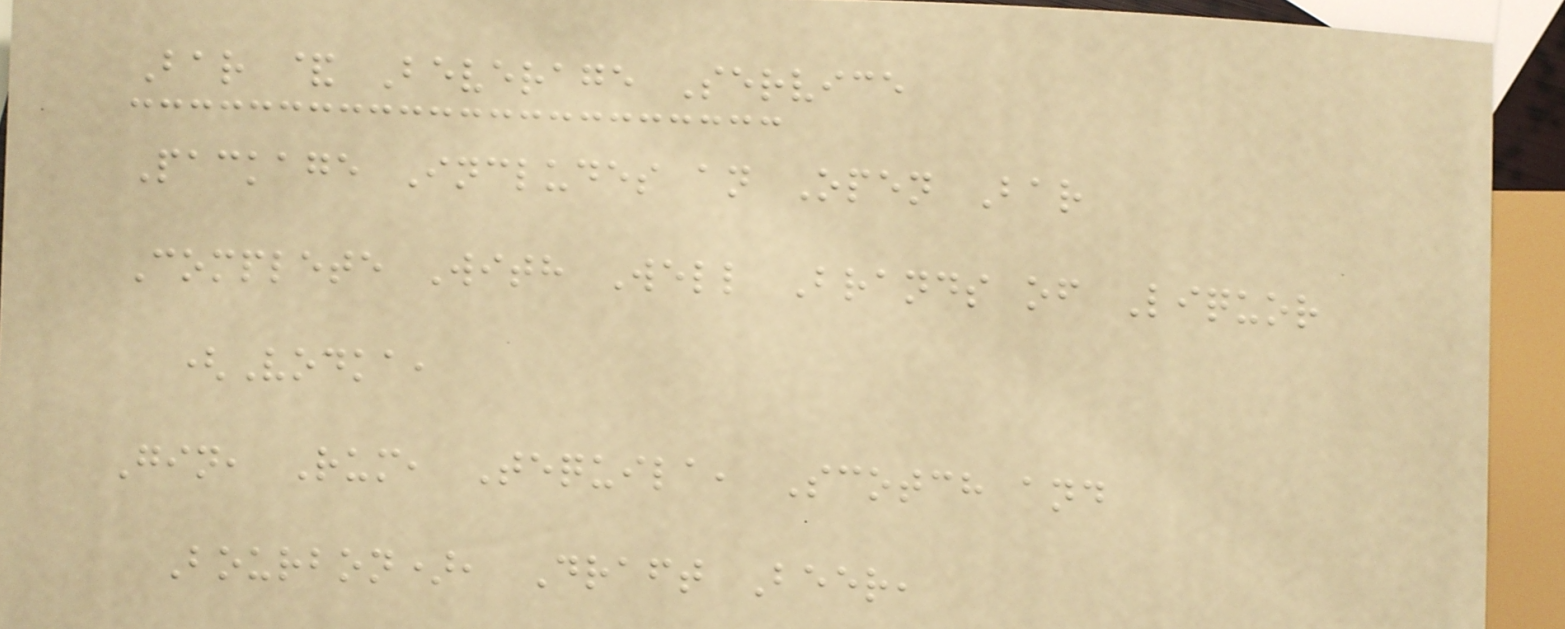Bar & Beverage Service
Package Includes an Open Bar
Complete With Well Brands of Liquor
(Vodka,
Gin, Rum, Tequila, Scotch and
Bourbon), Draft Beer,
